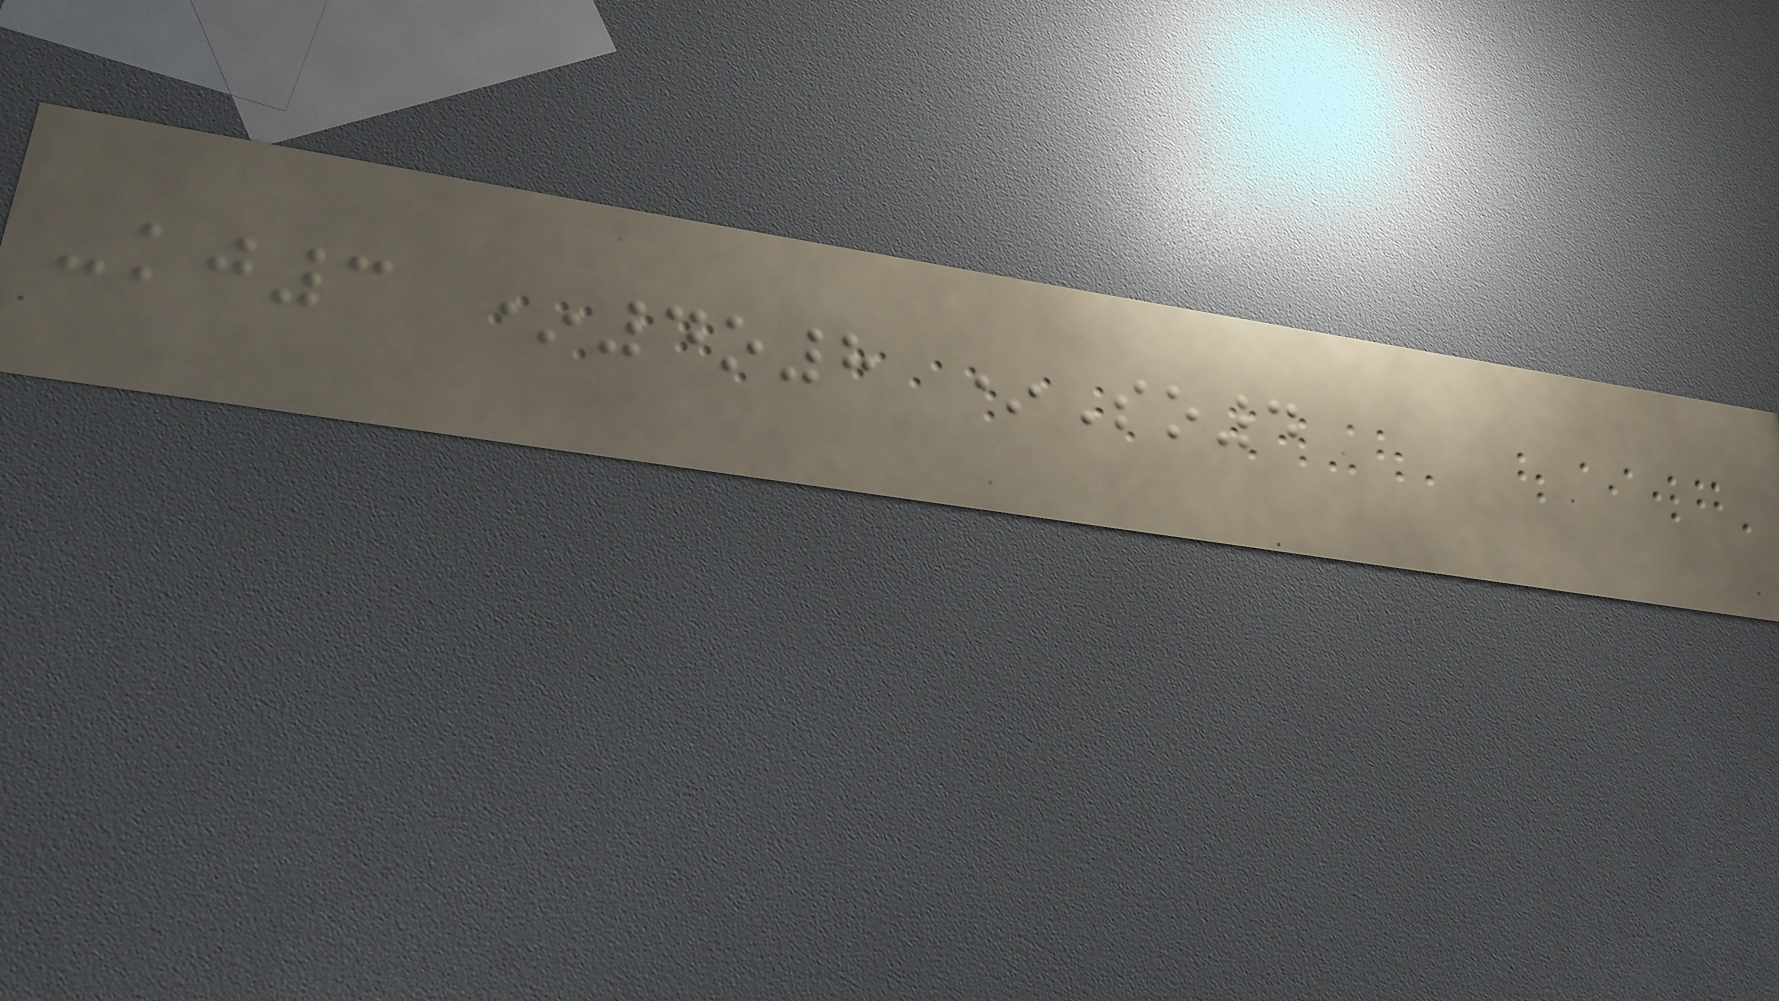-kj3 *4o8 *So4
